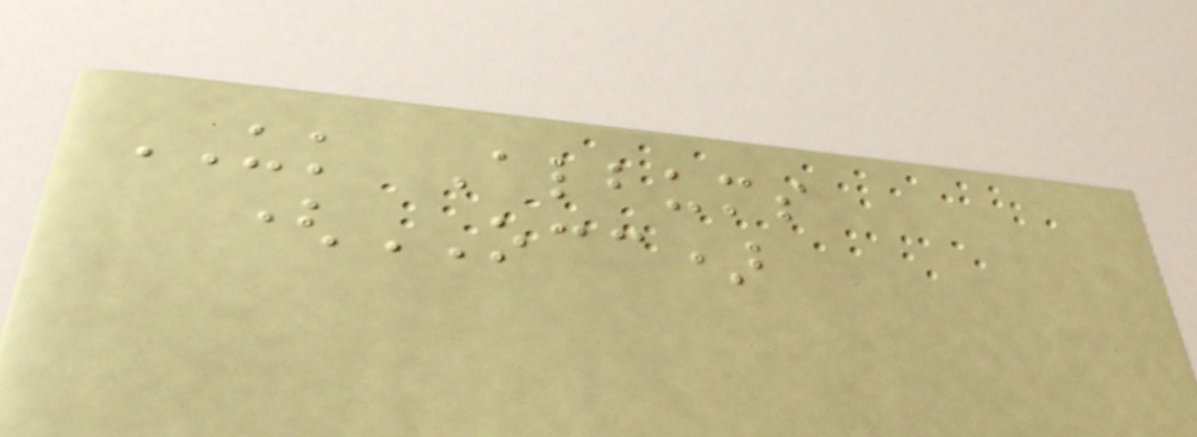UK Albums
(OCC)
